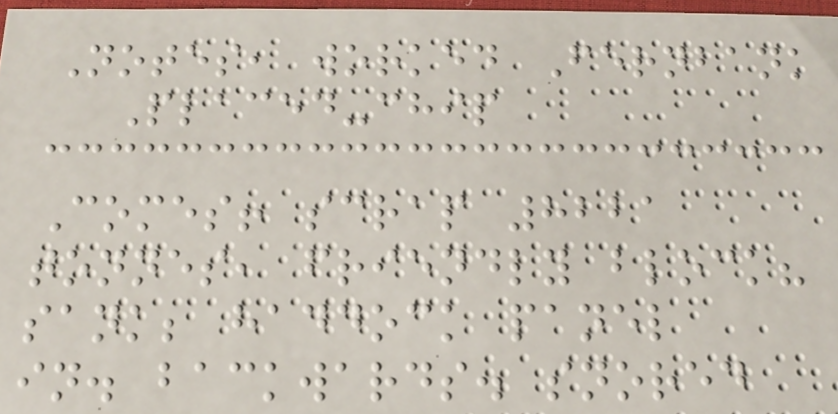Notes, worked Fernbank
Placed-chip
Comes! scrap 8221
tonnes, friendly block?
sank; haddock panel
in. backwards. snored
